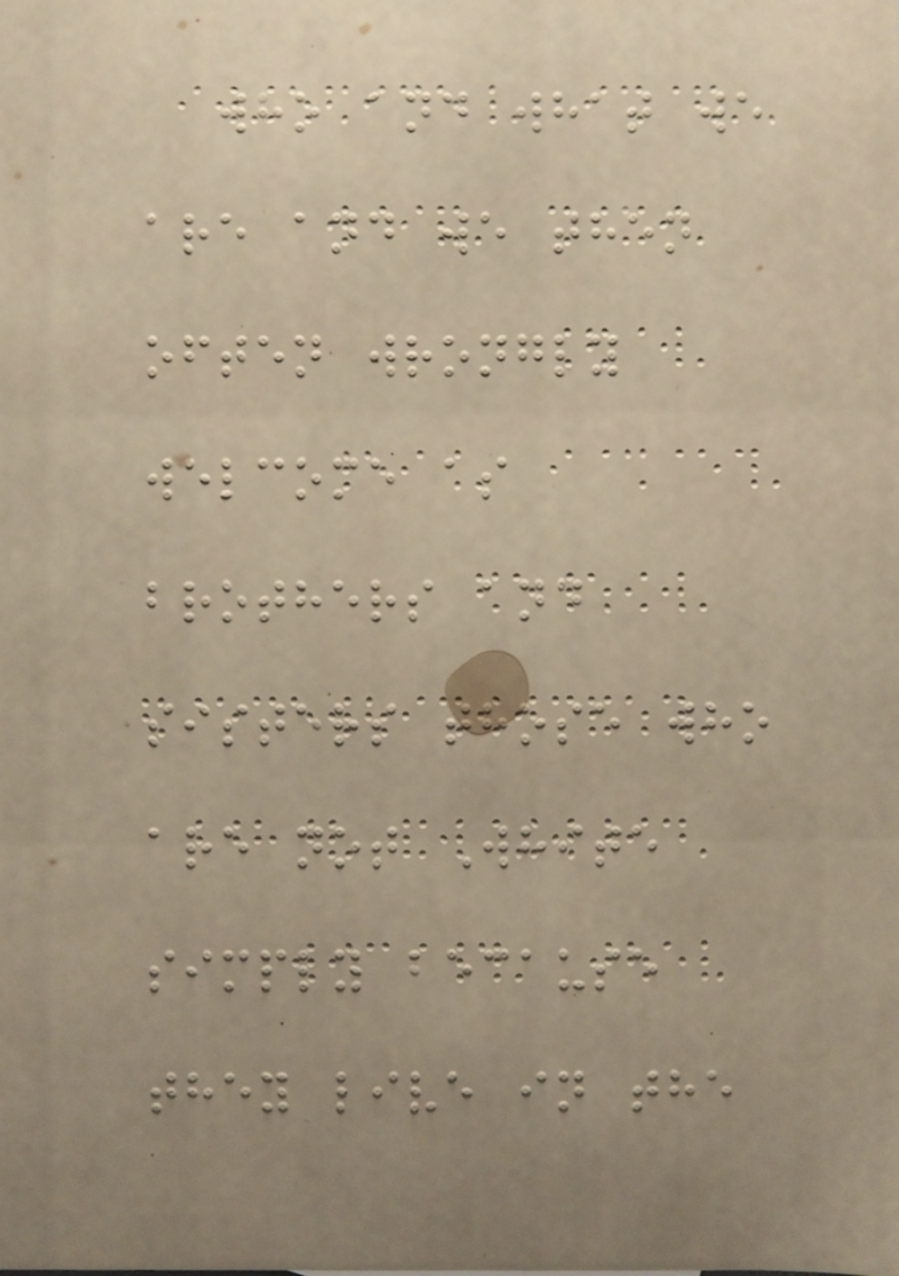who and what we
are and we then
often wrongly
welcome as
brothers and
sisters those who
are not White
simply because
they live in the
